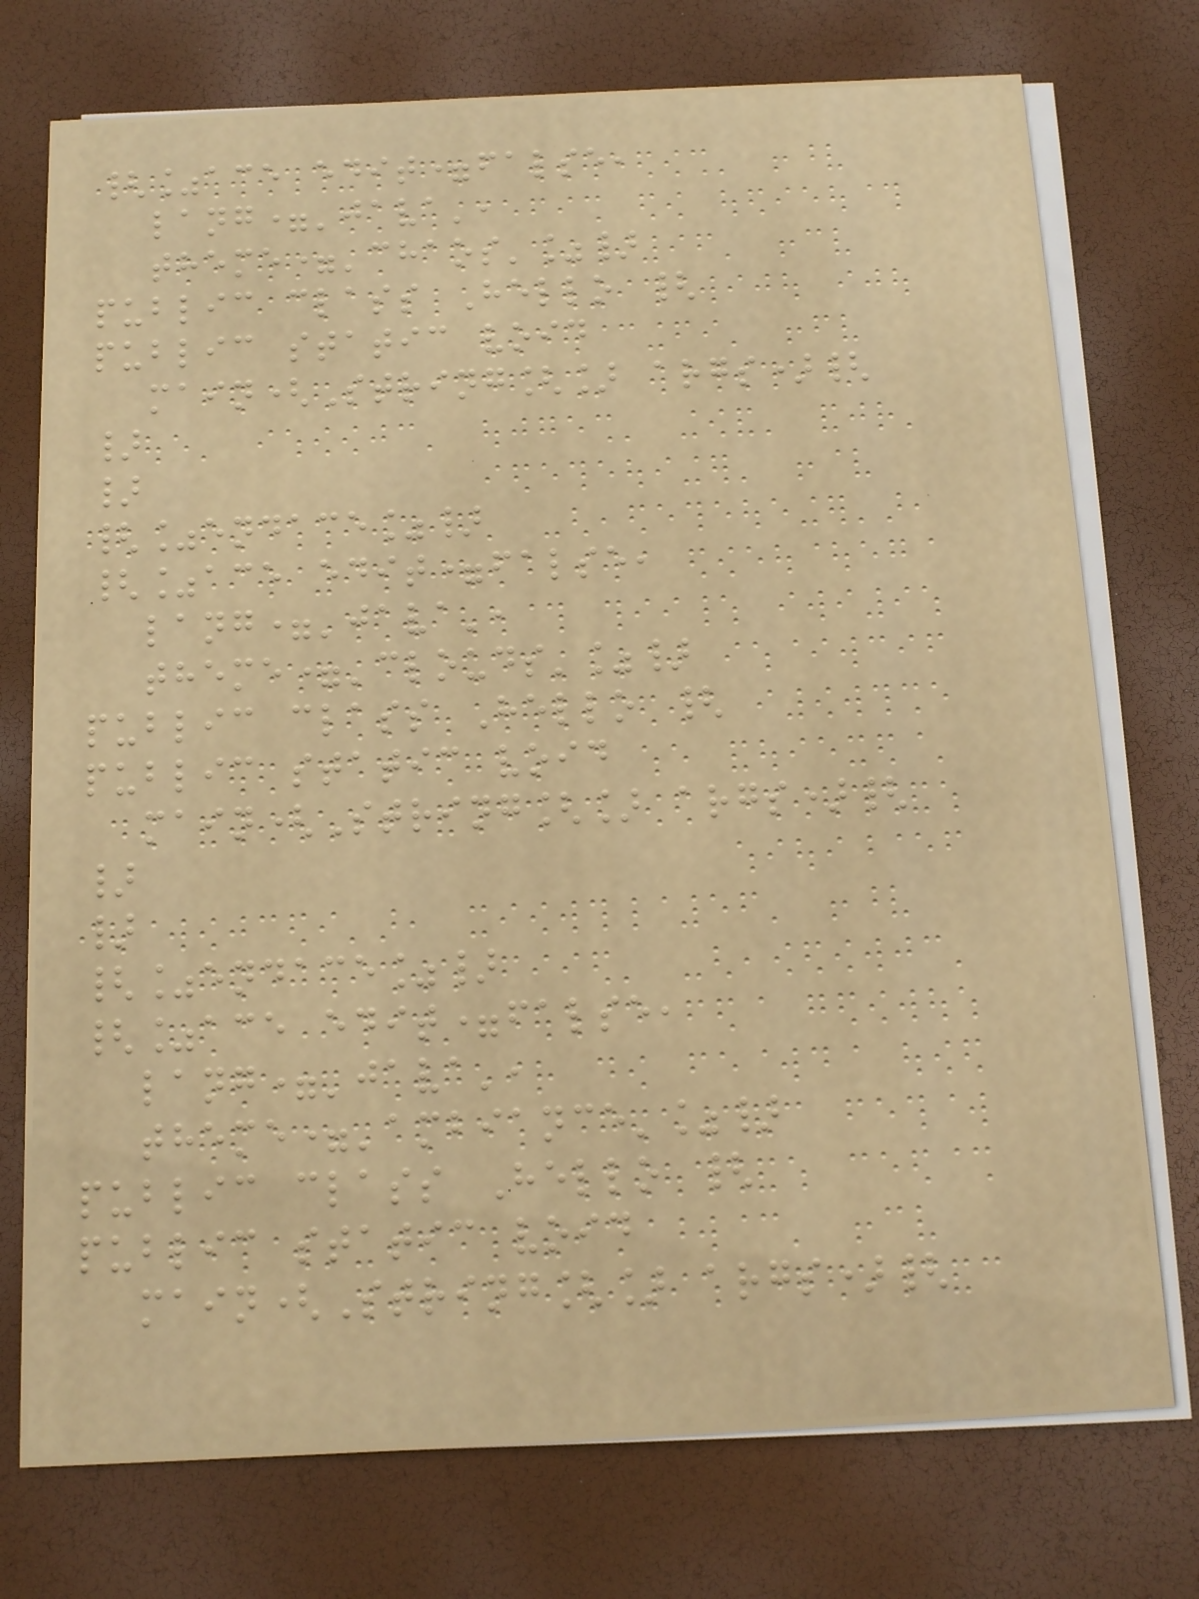{%ace edit=false,
lang='java',
theme='chaos'%}
public class Hello {
public static void
main(String[] args){
}
}
{%endace%}
{%ace edit=false,
lang='java',
theme='clouds'%}
public class Hello {
public static void
main(String[] args){
}
}
{%endace%}
{%ace edit=false,
lang='java',
theme='ambiance'%}
public class Hello {
public static void
main(String[] args){
